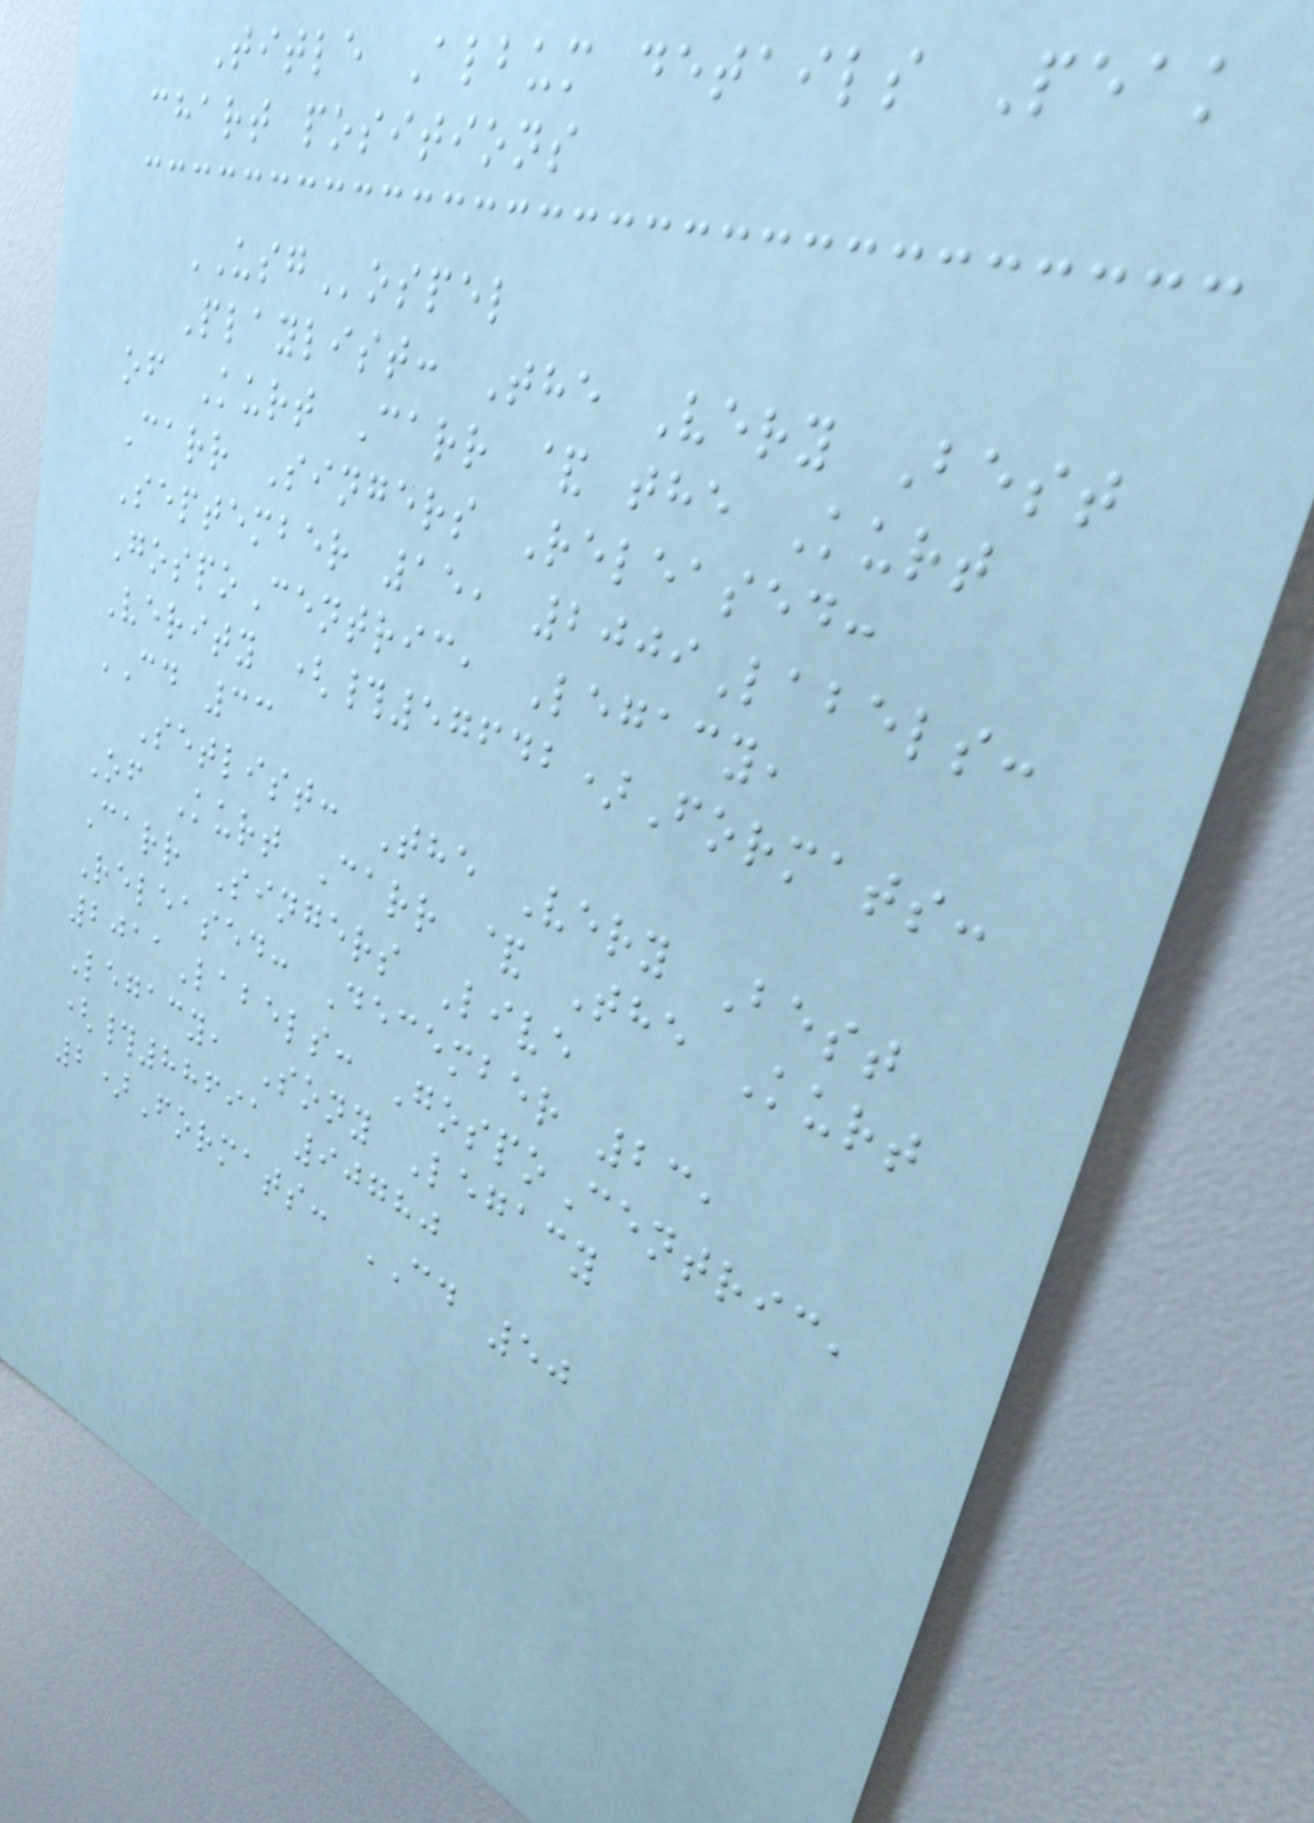Title Album details Peak
chart positions
USGospel
Playlist: The Very Best
of Kurt Carr & the Kurt
Carr Singers Released:
September 15, 2009Labels:
GospoCentric, Legacy,
Verity (#57642)Formats:
CD 33
Setlist: The Very Best
Of Kurt Carr & The Kurt
Carr Singers Live
Released: December 23,
2011Labels: GospoCentric,
Legacy, Sony Legacy
(#88691 90780
2)Formats: CD 50
